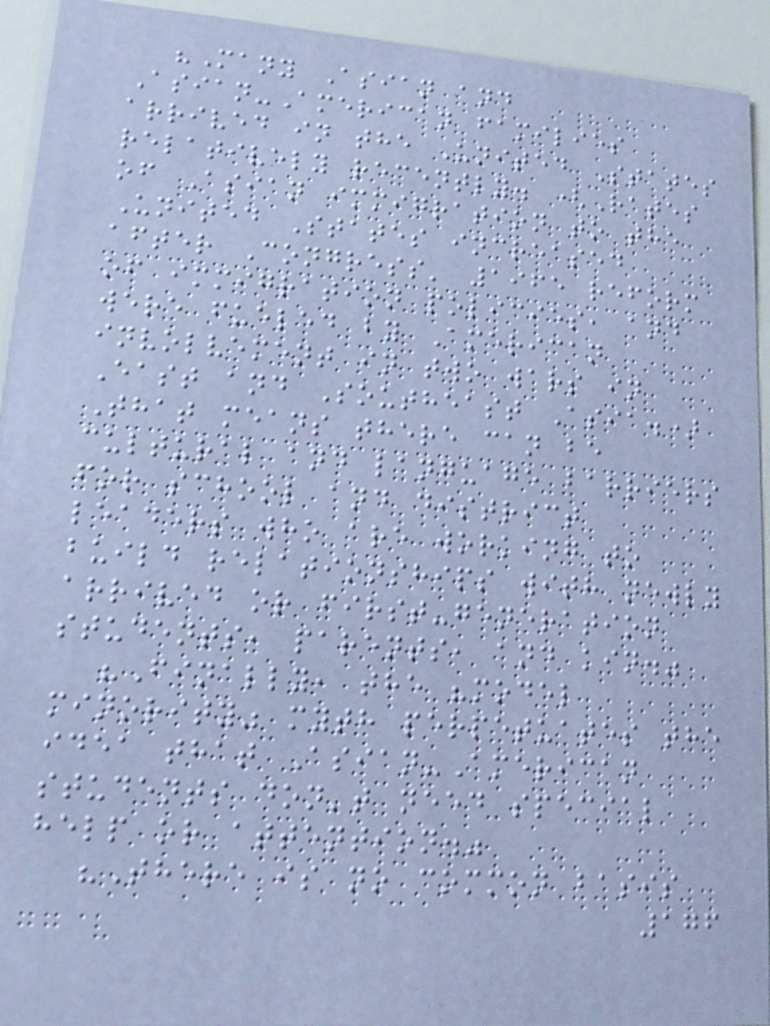"Many Asian and
Asian-American families
arrived in the United States
relatively recently. (Rates
of Asian immigration to the
United States increased
after Congress' 1965 reform
of immigration policies, and
were fueled by American
involvement in two wars in
East and Southeast Asia.)
That means there can be
cultural and language barriers
for school and district
leaders who are working to
build relationships with newly
arrived or first-generation
students, parents, and kin."
"Finally, the "model
minority" myth perpetuates the
idea that Asian-American
students don't need special
help or attention."
"There is no common basis
176
